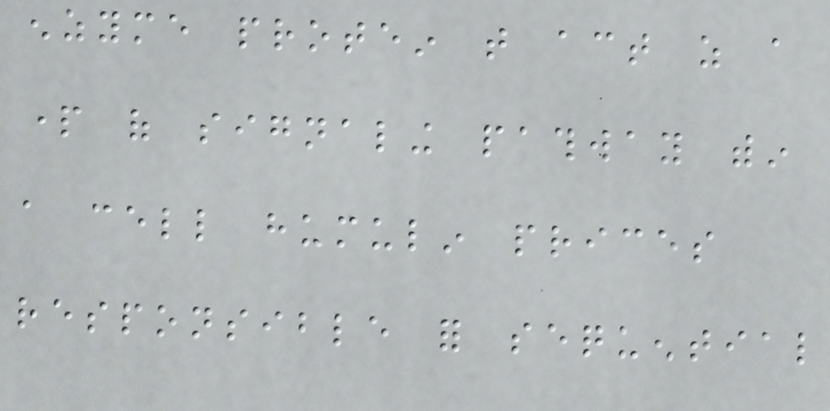enzyme protein that act as a
part of signaling pathway within
a cell humulin prices
responsible for sequential
